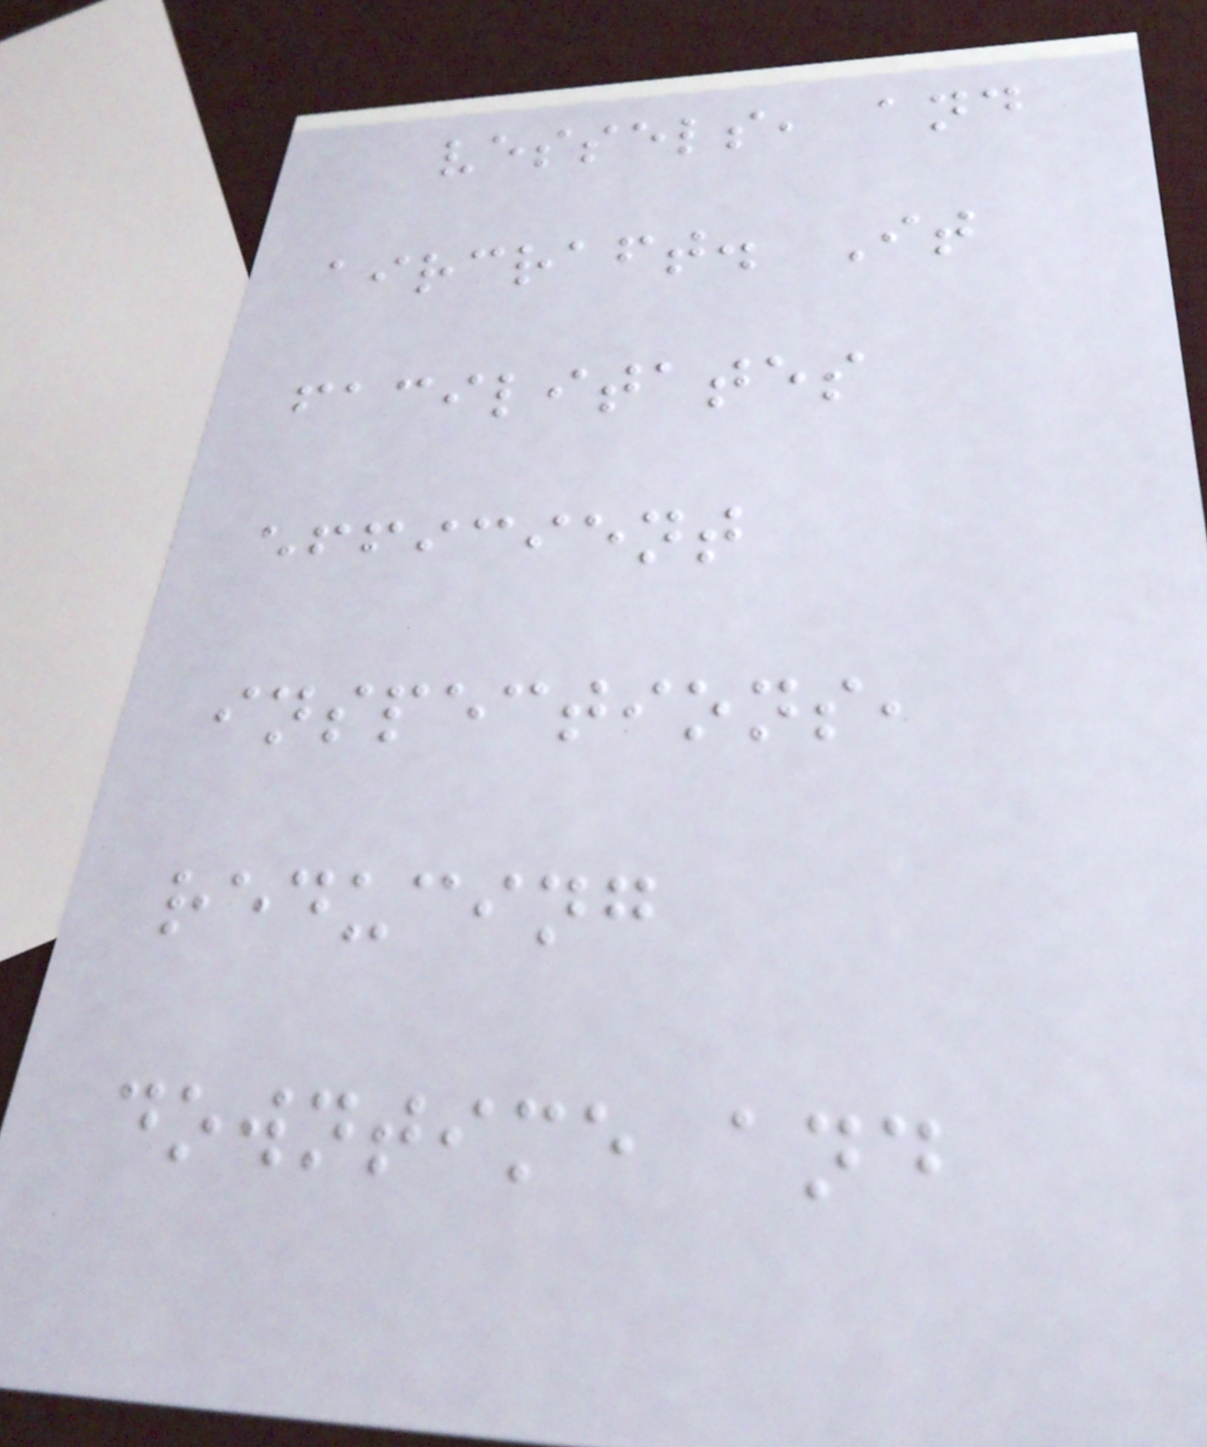vessels, and
aircraft. It
facilitates
efficient
inspections,
reducing
downtime and
